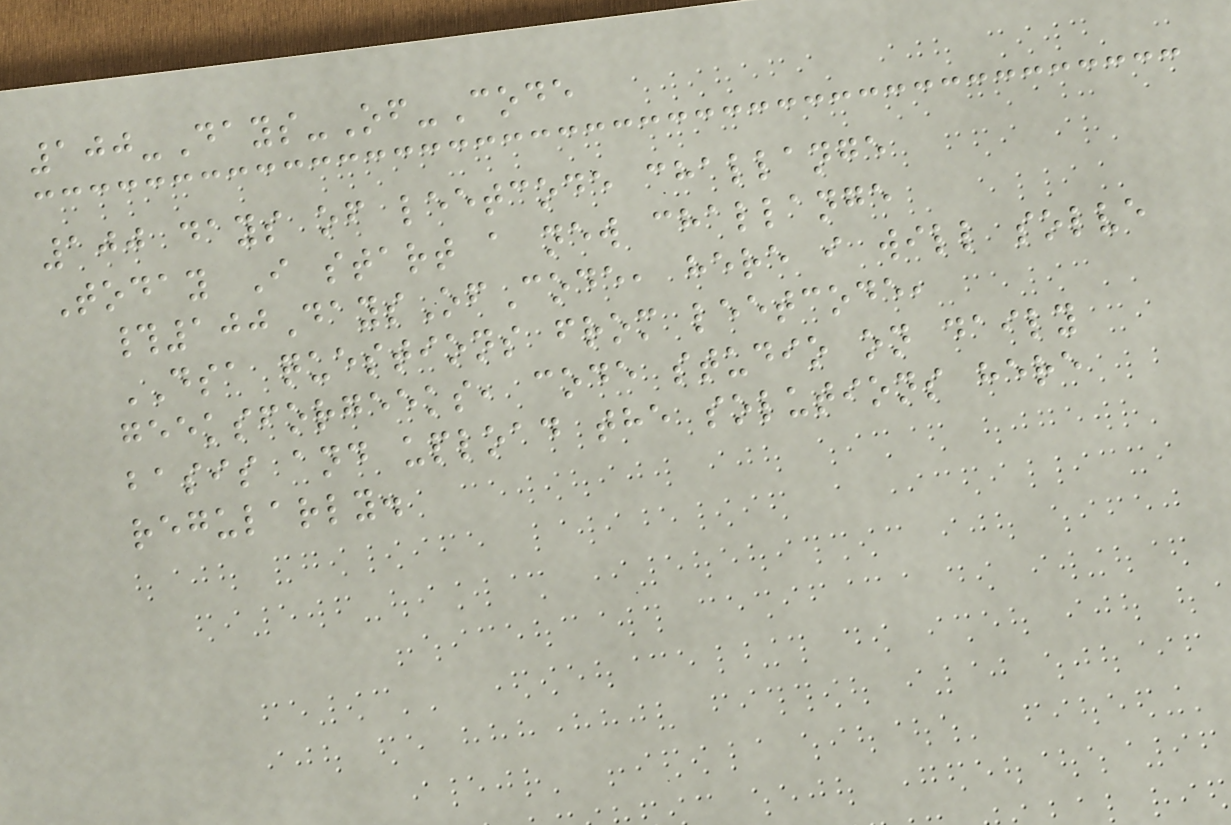100-Days-Of-Code
100 days of leetcode challange
Today I start a new challange
#100DaysOfCode, here i will solve
DSA questions from leetcode,
geeksforgeeks, code studio on daily
basis and upload the solutions here
regularly.
